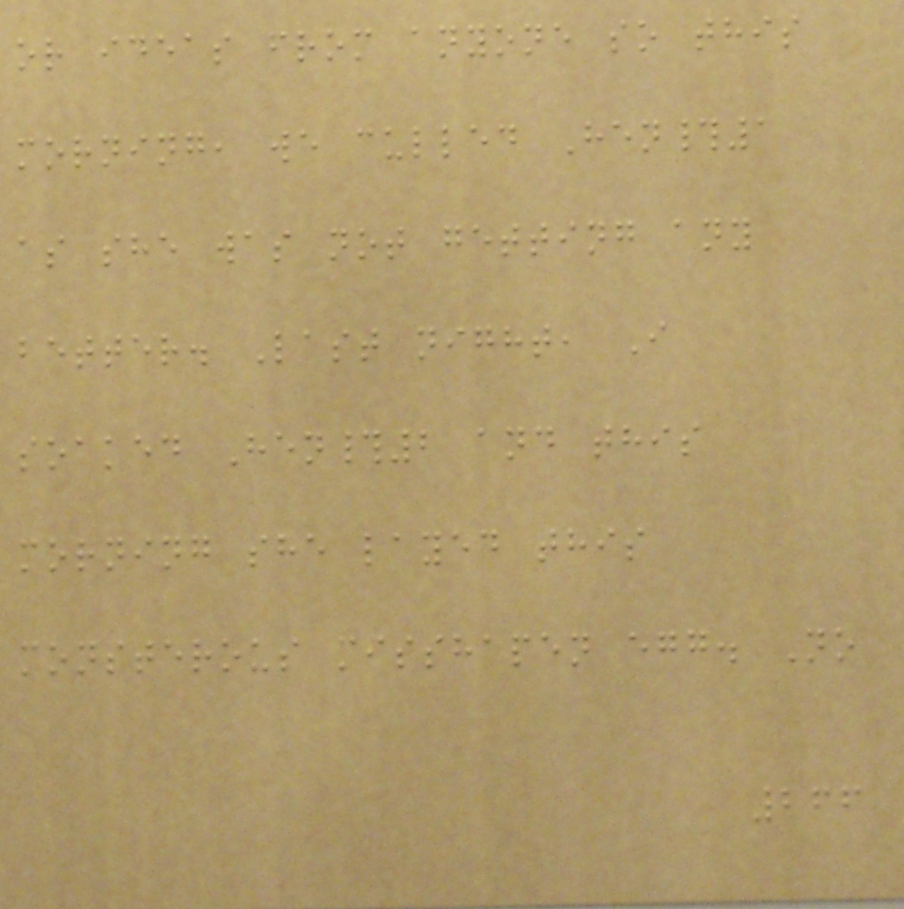or ideas from anyone so this
morning, we culled Hen#1
as she was not getting any
better. Last night, I
soaked Hen#2 and this
morning she layed this
monsterous misshapen egg. No
266
